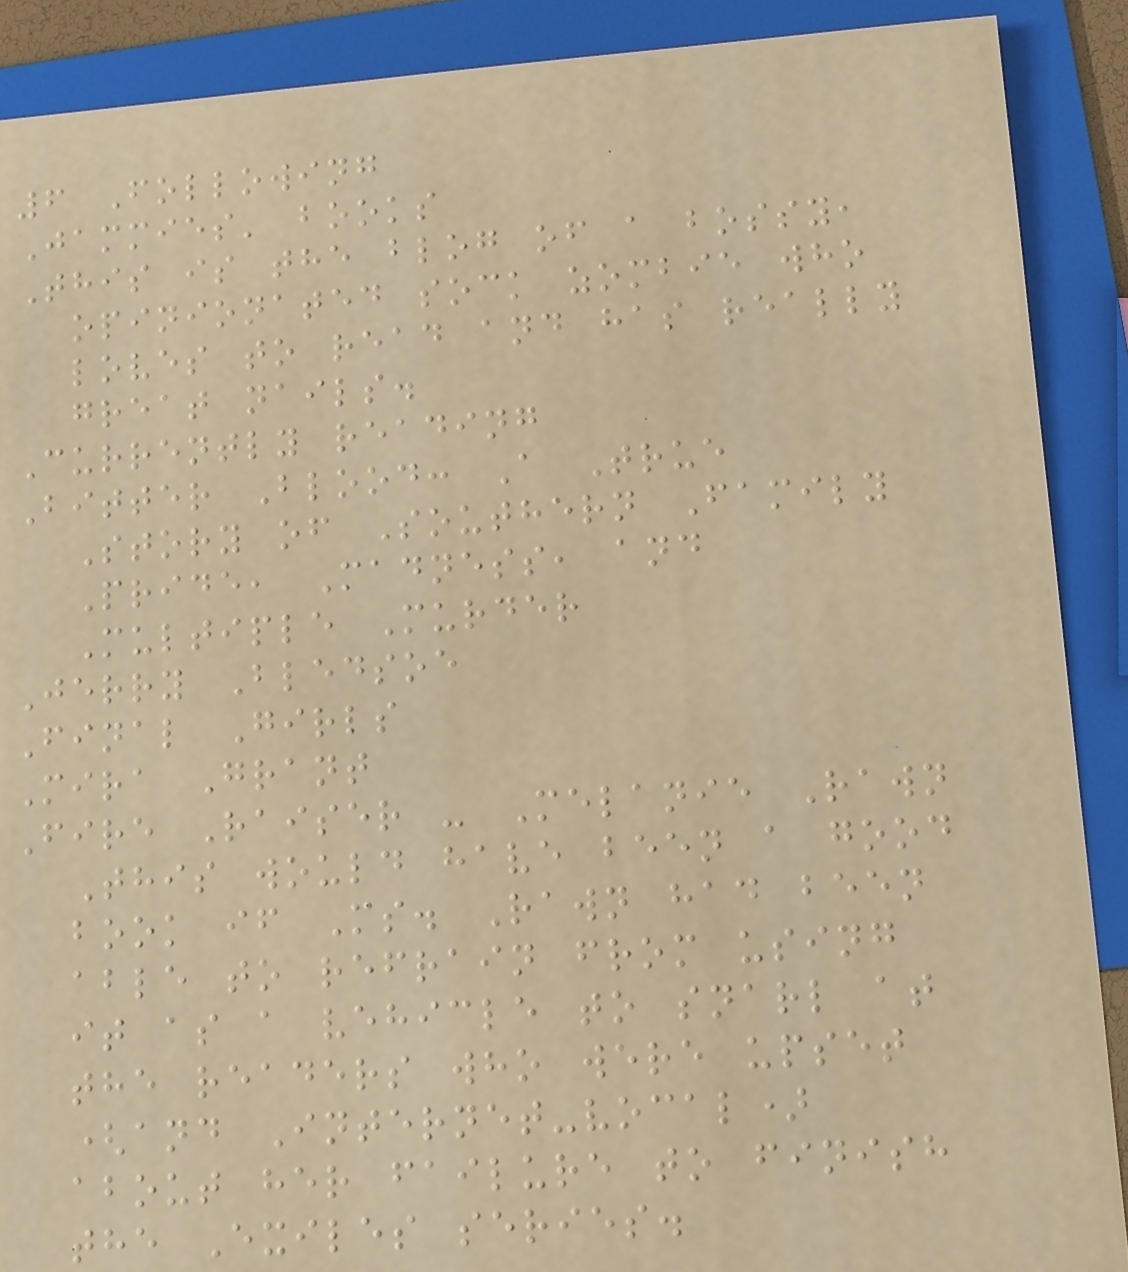6 Following
Jammies' books
This is the blog of a bossy,
opinionated sock zombie who
loves to read and has really
great nails.
Currently reading
Bitter Blood: A True
Story of Southern Family
Pride, Madness, and
Multiple Murder
Jerry Bledsoe
Final Girls
Mira Grant
Fire Raiser - Melanie Rawn
This would have been a good
book if Ms. Rawn had been
able to refrain from using
it as a vehicle to snarl at
the readers who were upset
(and Internet-vocal)
about her failure to finish
the Exiles series.
